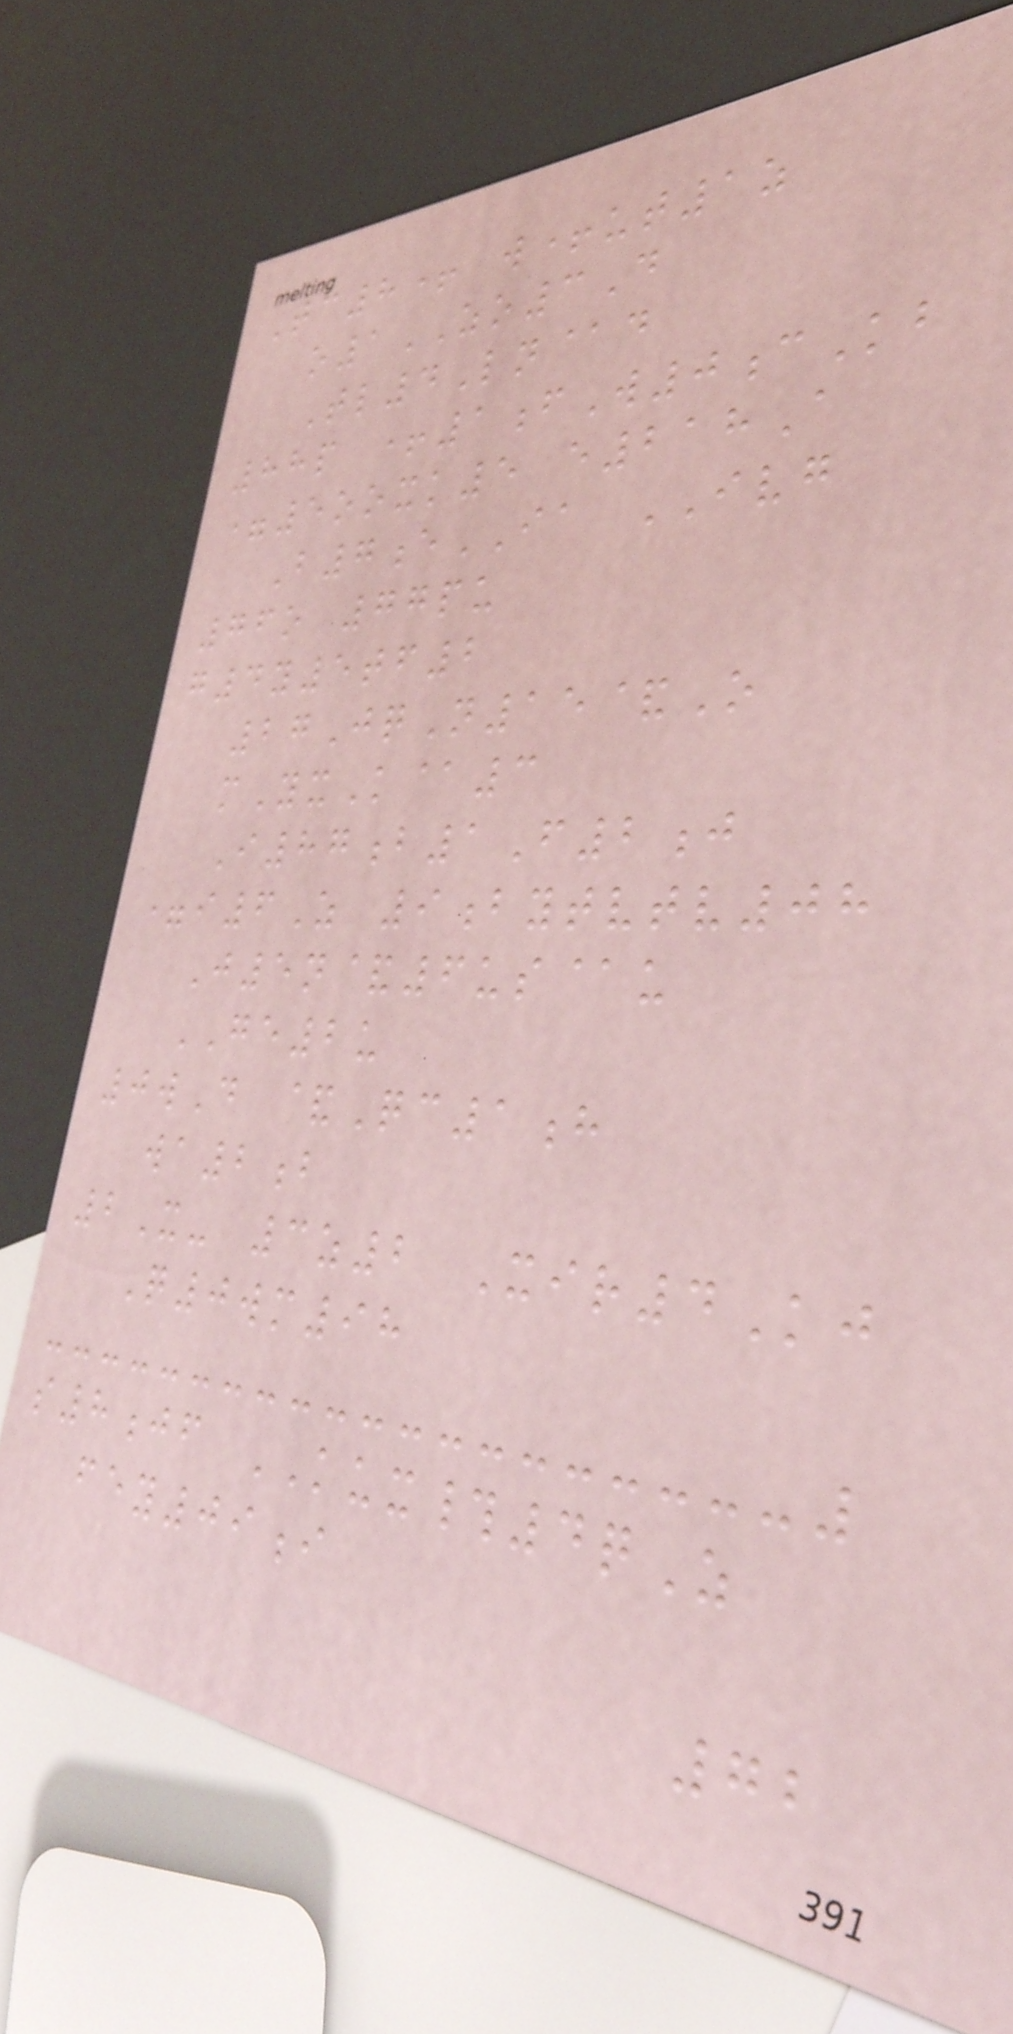Tc8+ w+ut1z
o1ZO3D
Tl4Ln@d
88p +1fW0cKb
=5ooxk5 e218A
B7eIA IVG
76o 77pu
g4y5tf2
27JqN15&O
mYxK@3
I87b1F2j
=i6Z 9bytvtv08
J5n&6us@u
GE2u
0wD &Qc1h
wa2b
2X- 3z2 Xir4Kj
Q0wm98
s8jf KUX#4qZ
fey09i
72
